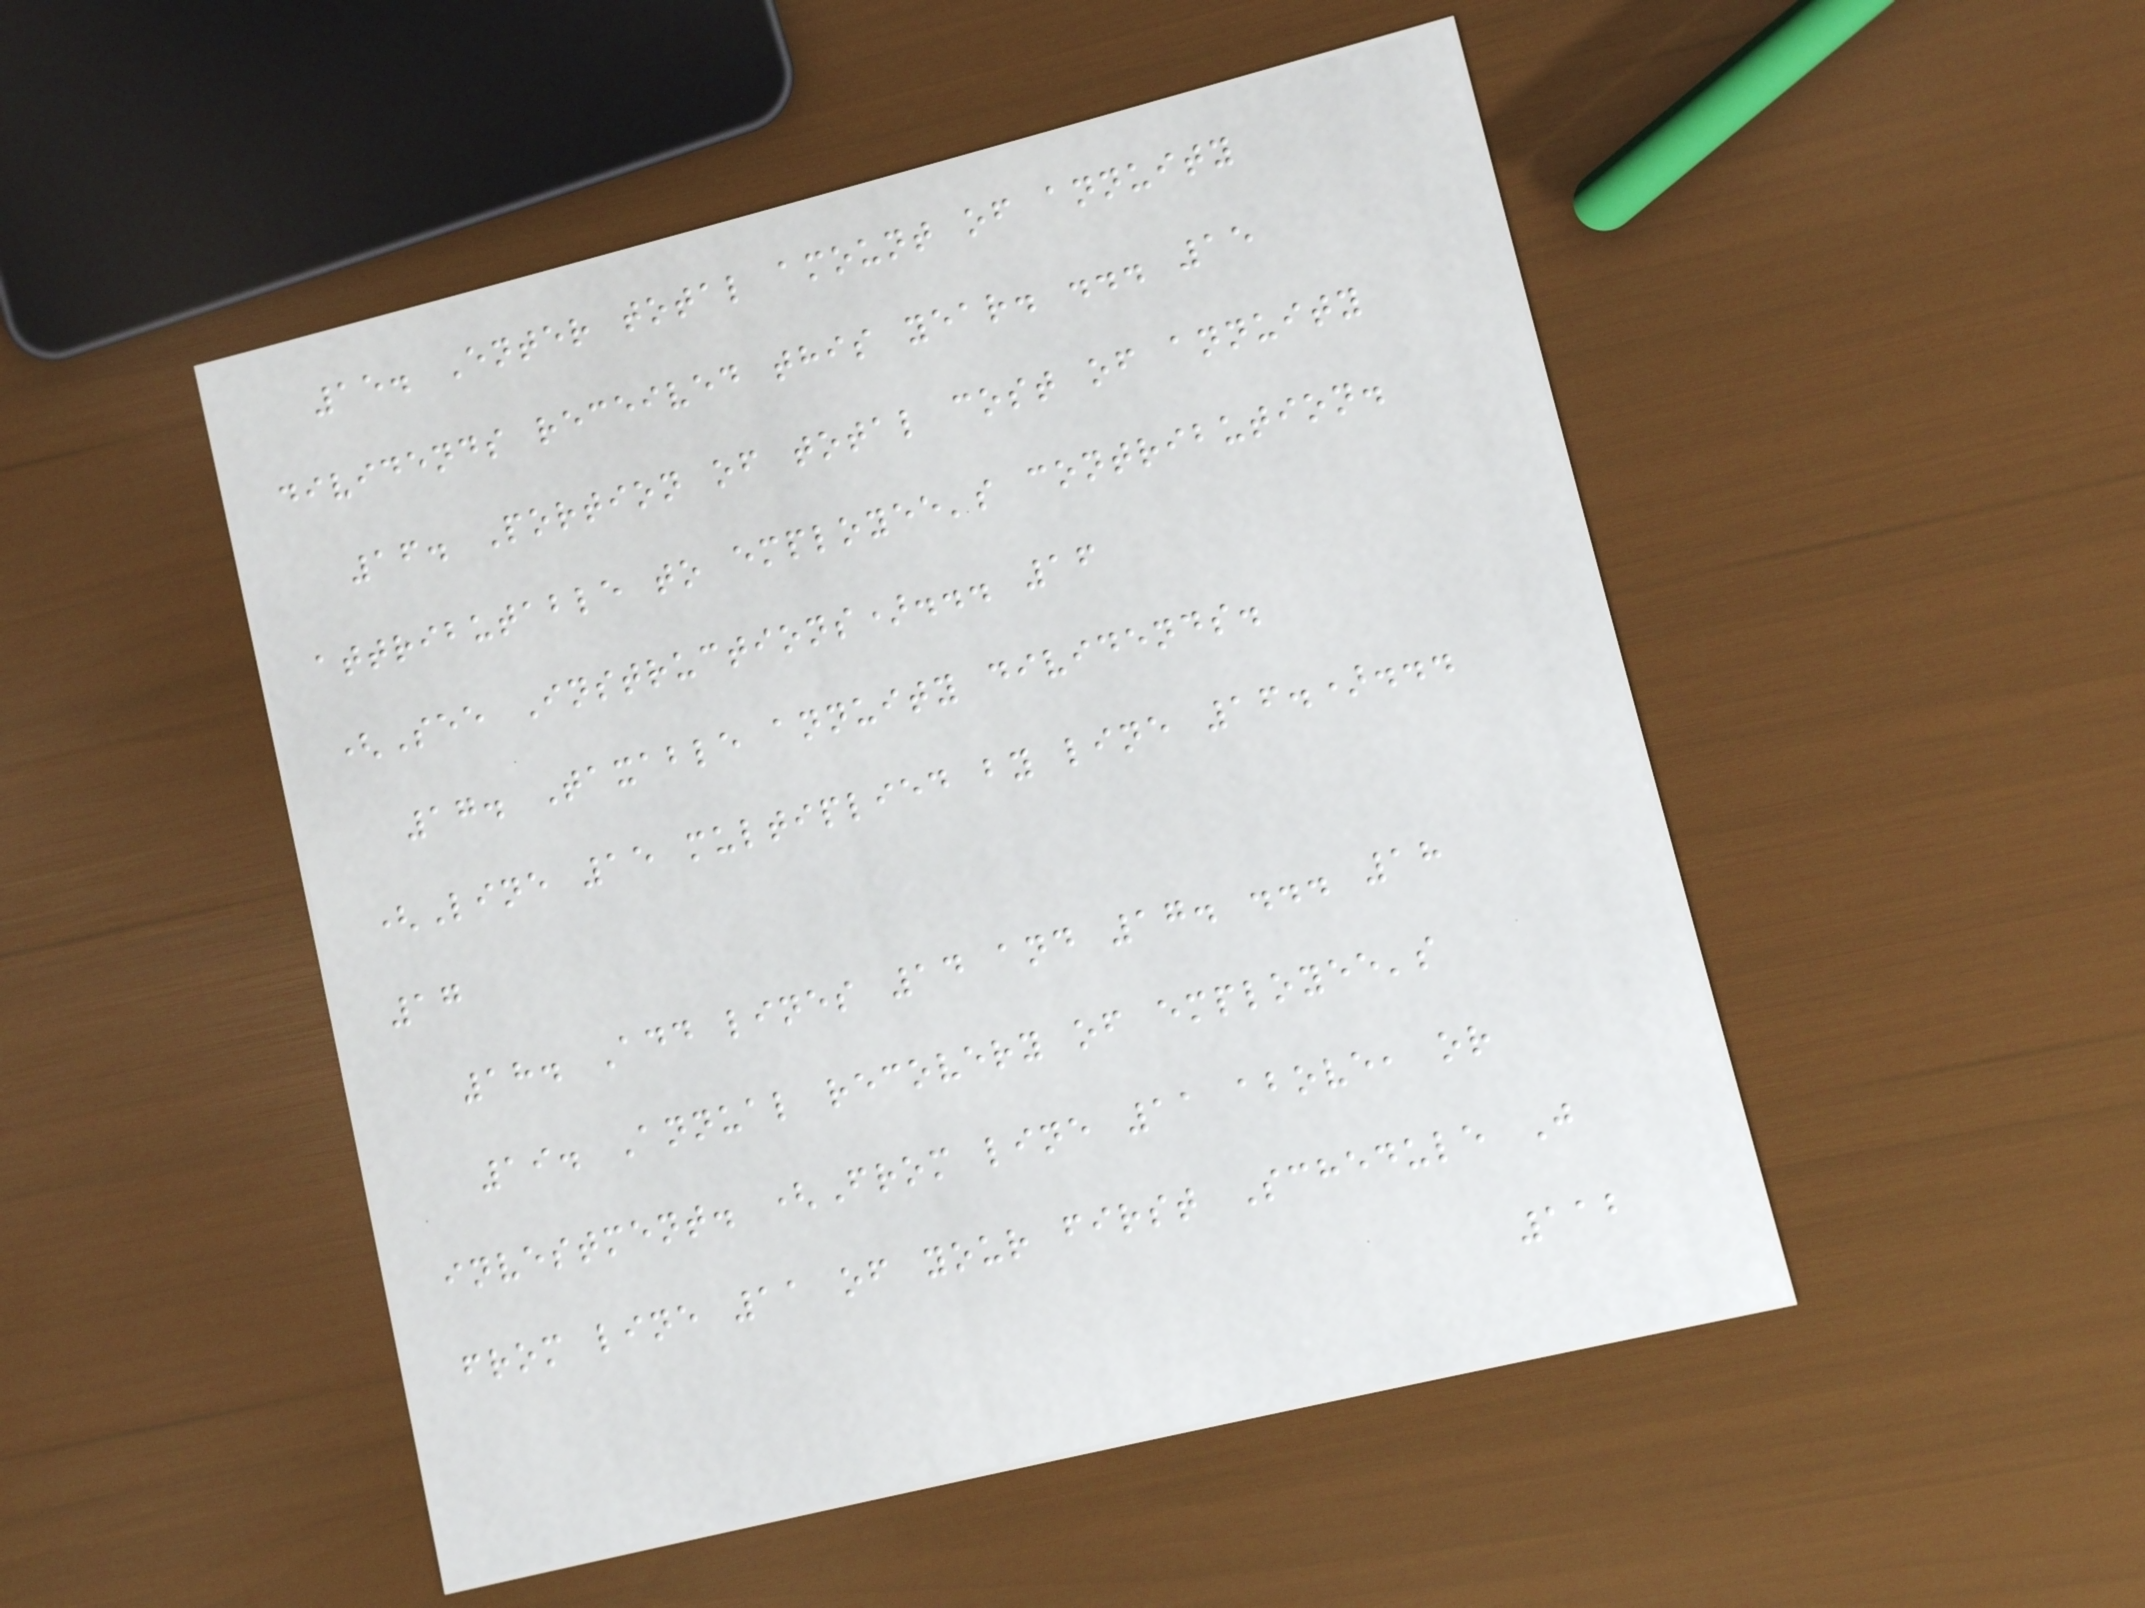15. Enter total amount of annuity
dividends received this year. ... 15
16. Portion of total cost of annuity
attributable to employee's contribution.
(See Instructions)... 16
17. Taxable annuity dividends.
(Line 15 multiplied by line 16.)...
17
18. Add lines 14 and 17. ... 18
19. Annual recovery of employee's
investment. (From line 11 above, or
from line 11 of your first Schedule J
112
